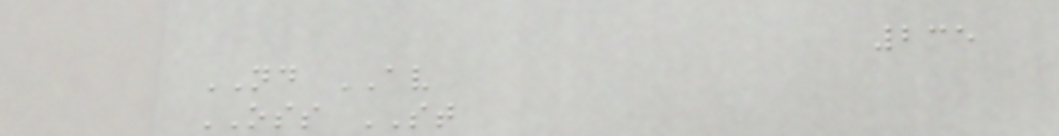235
ND AV
OSS ST
